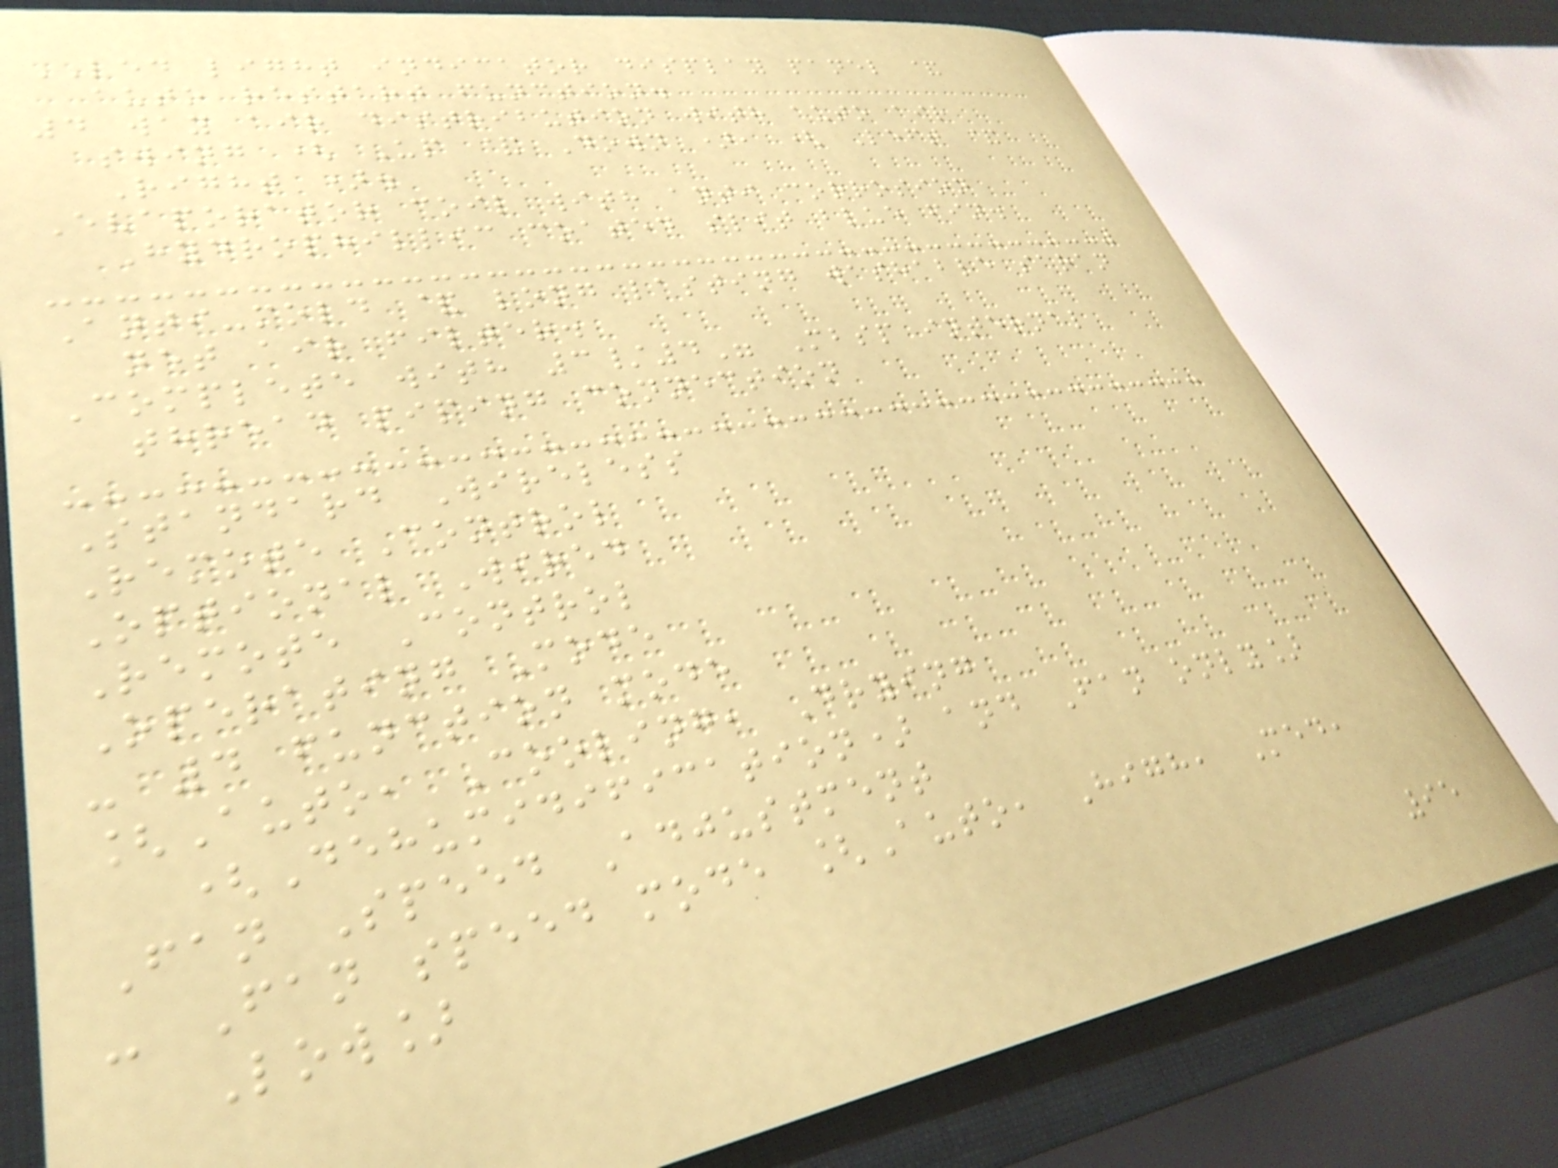LED light indicator display panel &
auto restart function.
4 way air distribution with auto air
swing ( Up & Down ), ( Left &
Right ).
Evaporator coil with anti corrosion
Hydrophillic coated slit blue fin.
Anti-mold & long lasting washable saran
net air filter.
Complete with 3/4" Mbsp internal
thread piping connection
Standard Wireless
Remote Control
Optional Wired
Remote Control
Operating Mode
- 4 function mode
[Auto, Cooling, Drying
(Dehumidification) and Fan only]
Fan Speed Adjustment
- Fan speed mode [Auto, High, Med,
Low]
95
